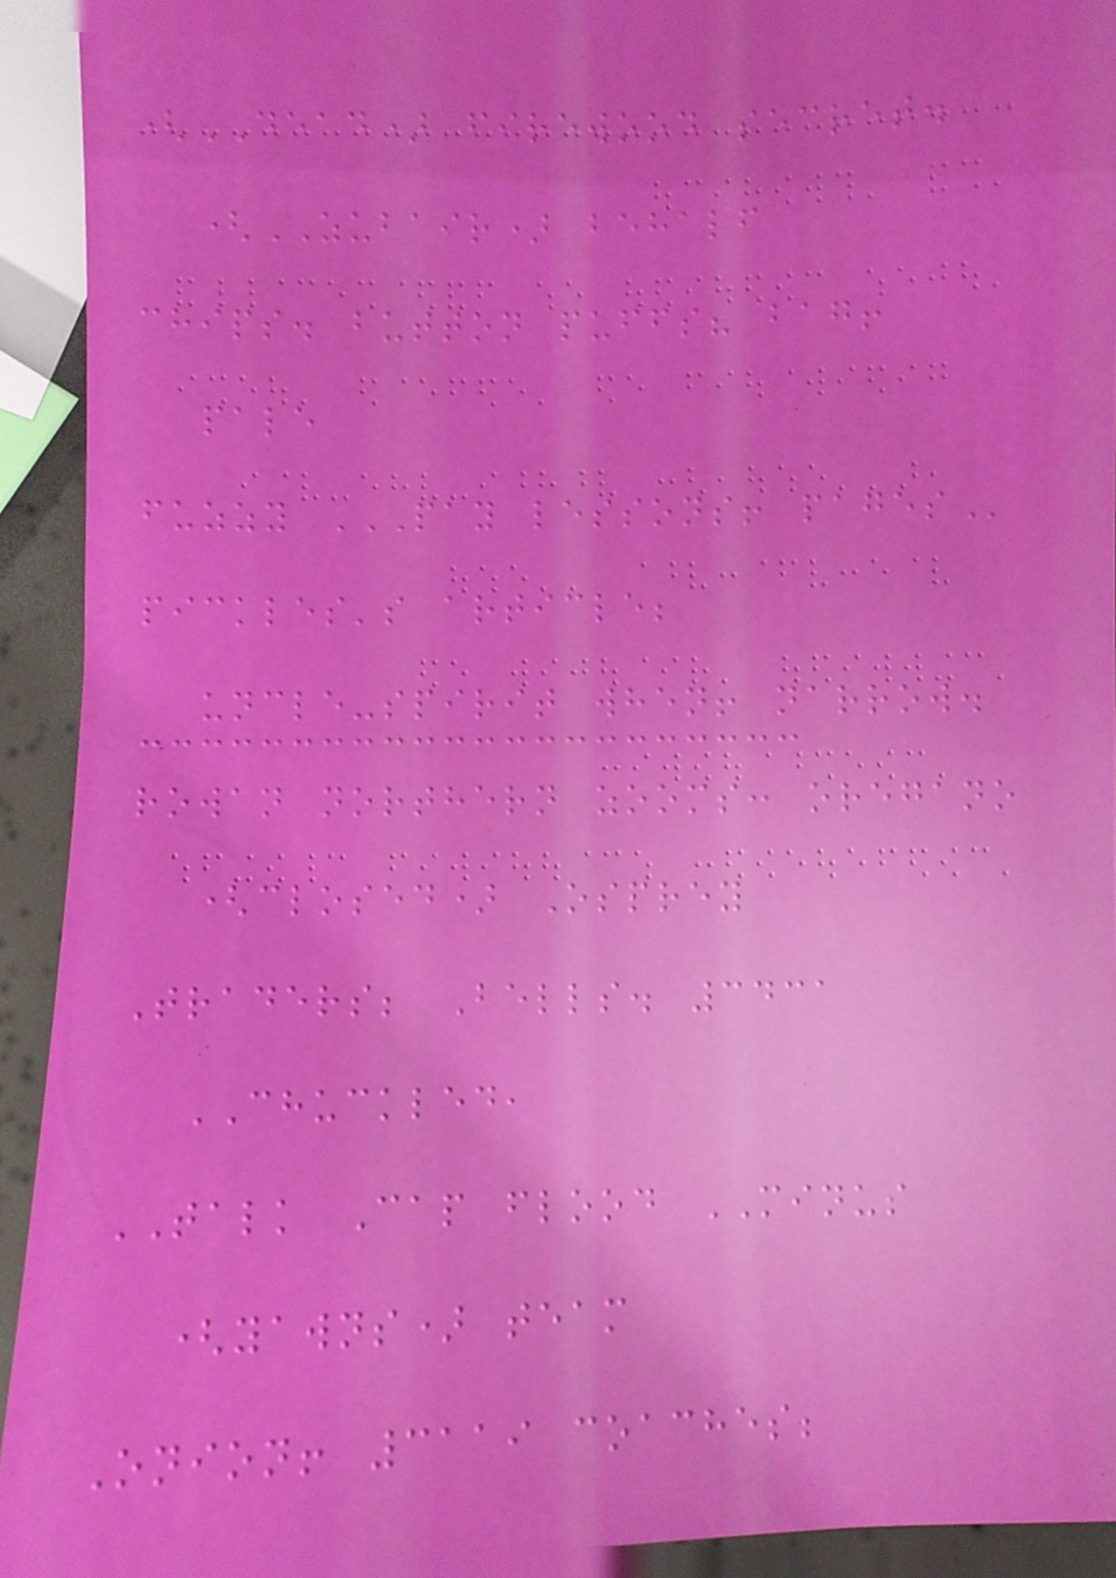(DEAD) firewood secret.
(ZUBAIR) behalf
chips. button puffs? bag!
pale
fuzzy PAY LESSONS! PAGES
pickles's article;
uncle-spirit when! narrow.
rowan northern zooms: oregano
(closed) Osprey
Traders; Bells. 3431
CHUCKLED,
TALK Cap flood MINUS
(yawns) team
Onion! 3119 coaches;
